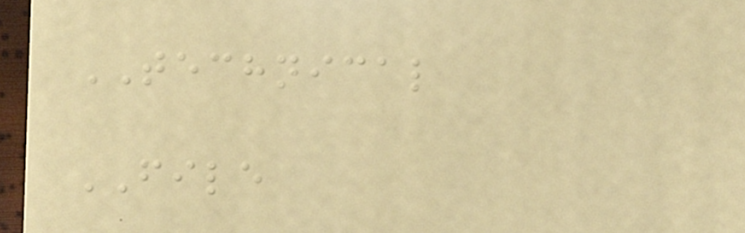TECHNICAL
FILE
